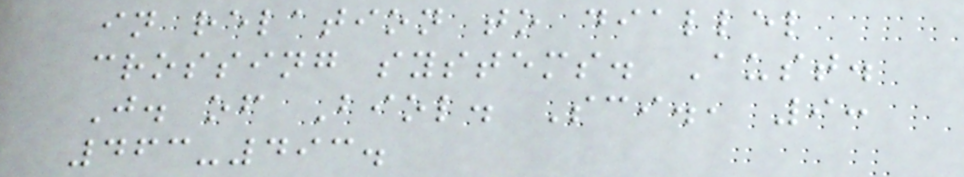in relation to diallel
crossing systems. Aust.
J. of Biol. Sci., 9:
463-493.
